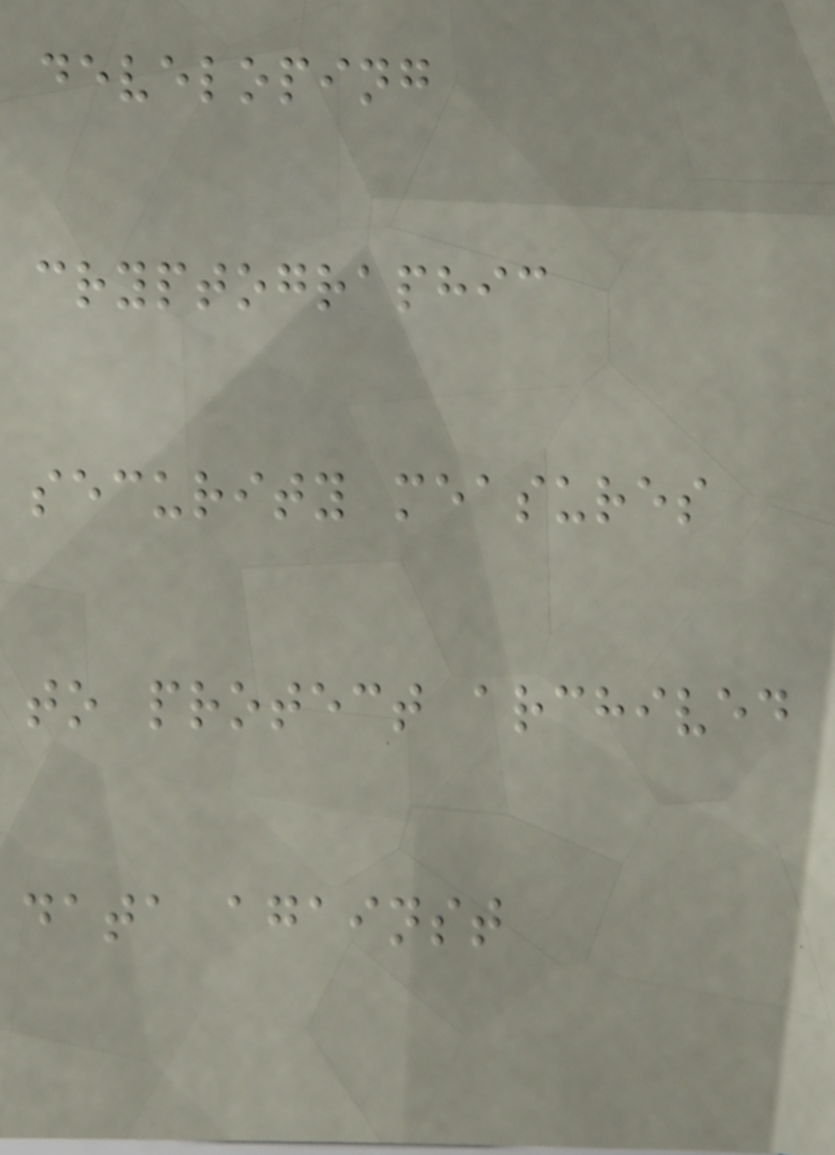developing
cryptographic
security measures
to protect archived
data against
